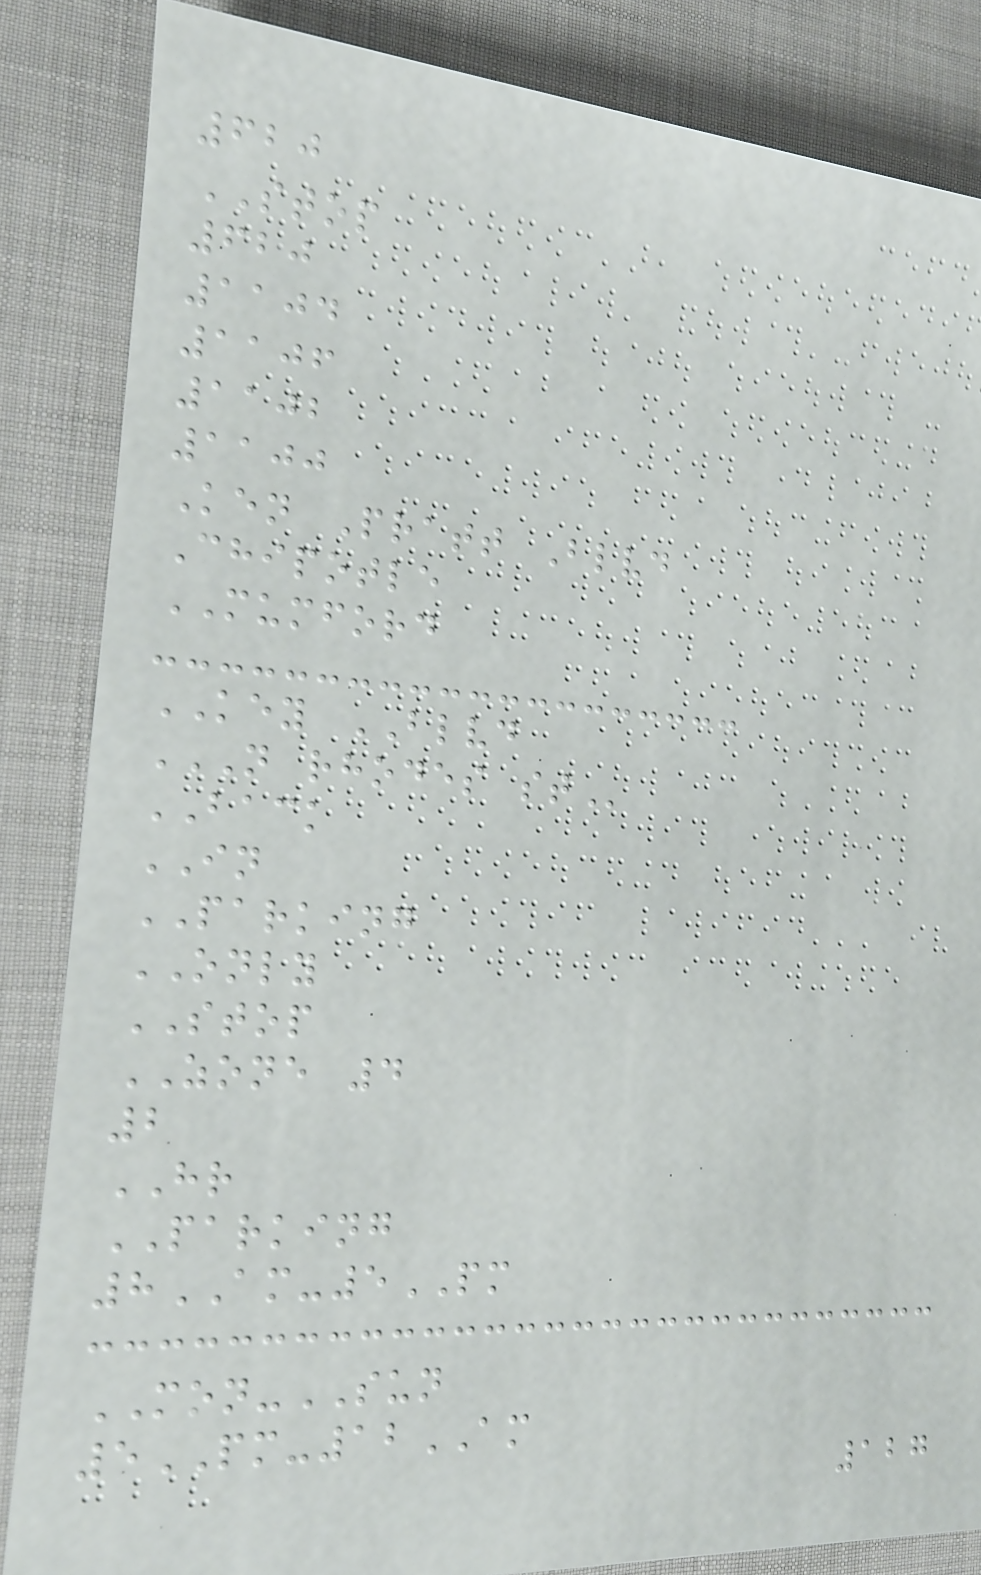620
STOP
620
1104
1106
1102
1100
Ken Pratt Blvd
Chipotle
MUMFORD
KEY BLVD
N RHODES ST
BACK
IN
PARKING
ONLY
STOP
ZONE 4
2
HR
PARKING
8AM-5PM
MON-SUN
5PM-12AM
127
